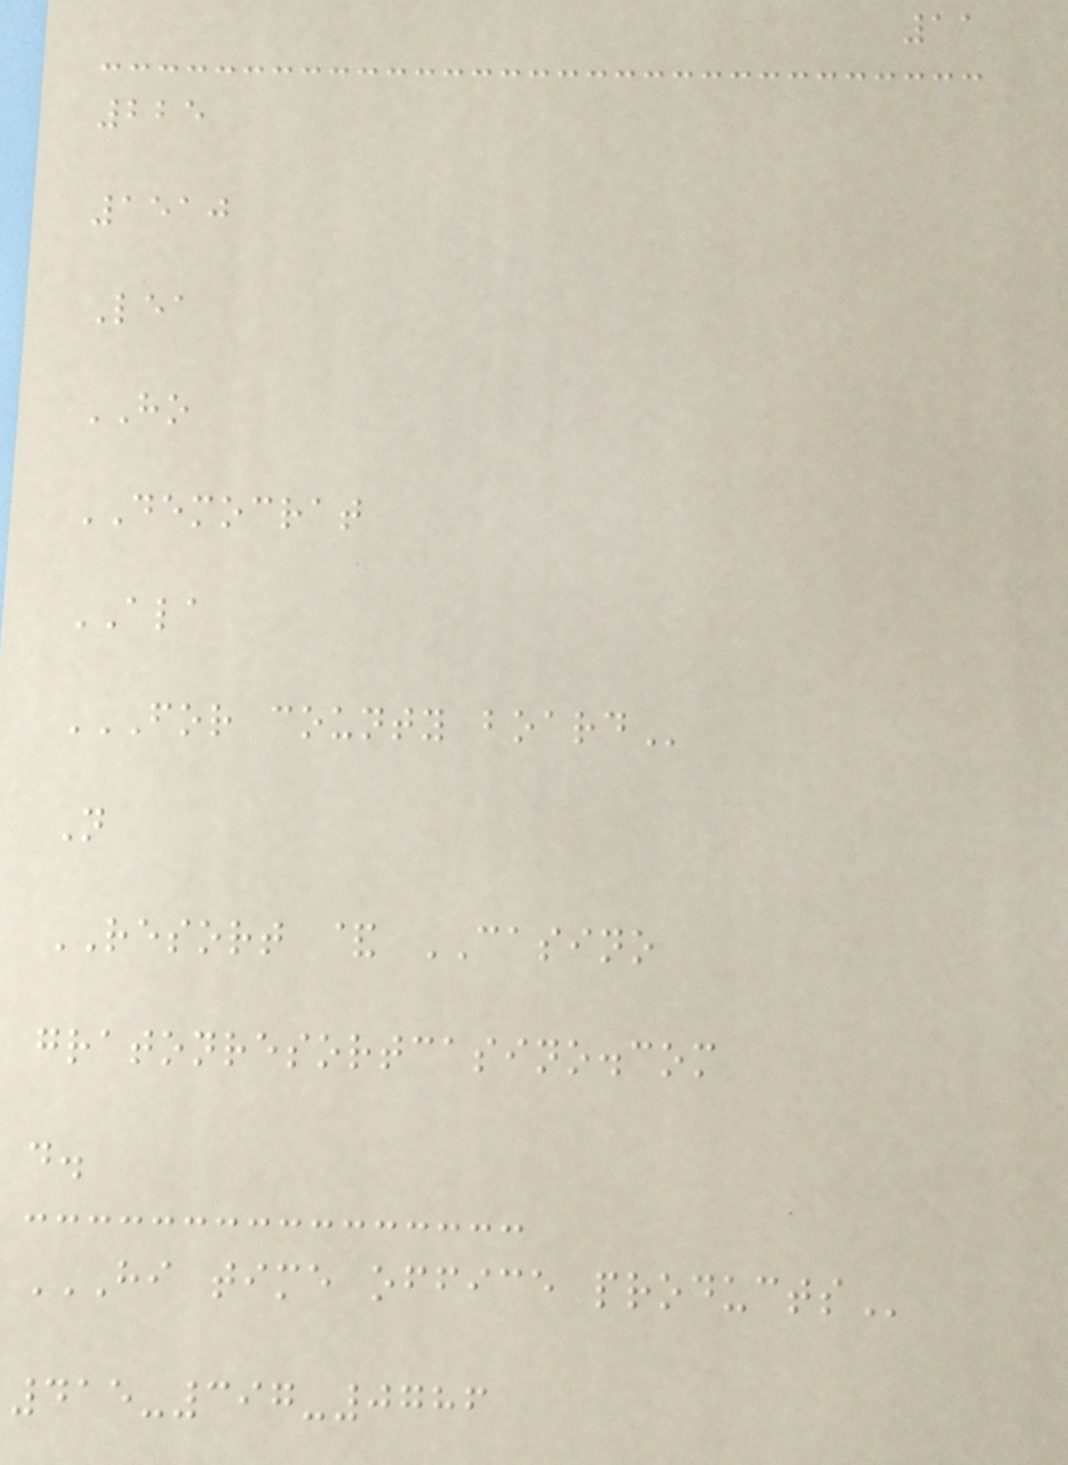11
225
1510
Lea
HO
DEMOCRAT
ALA
FOR COUNTY BOARD
N
RESORT & CASINO
gratonresortcasino.com
d.
HI TIME OFFICE PRODUCTS
415-397-0786
